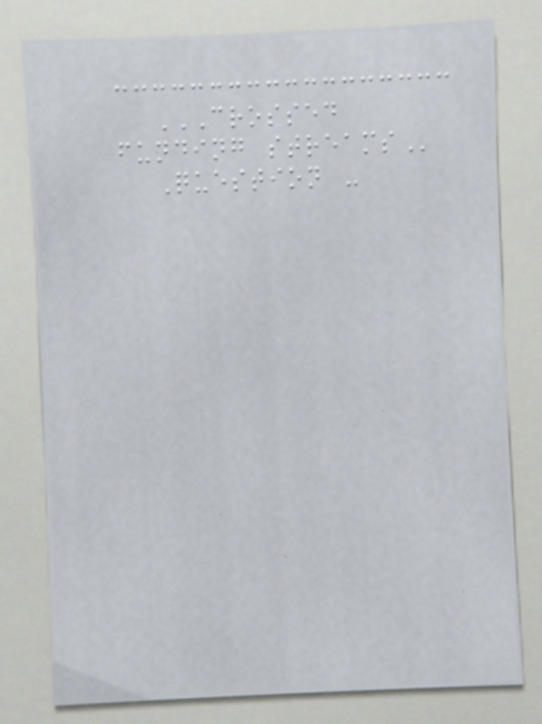CROSSED
FUNDING STREAMS
Question -
